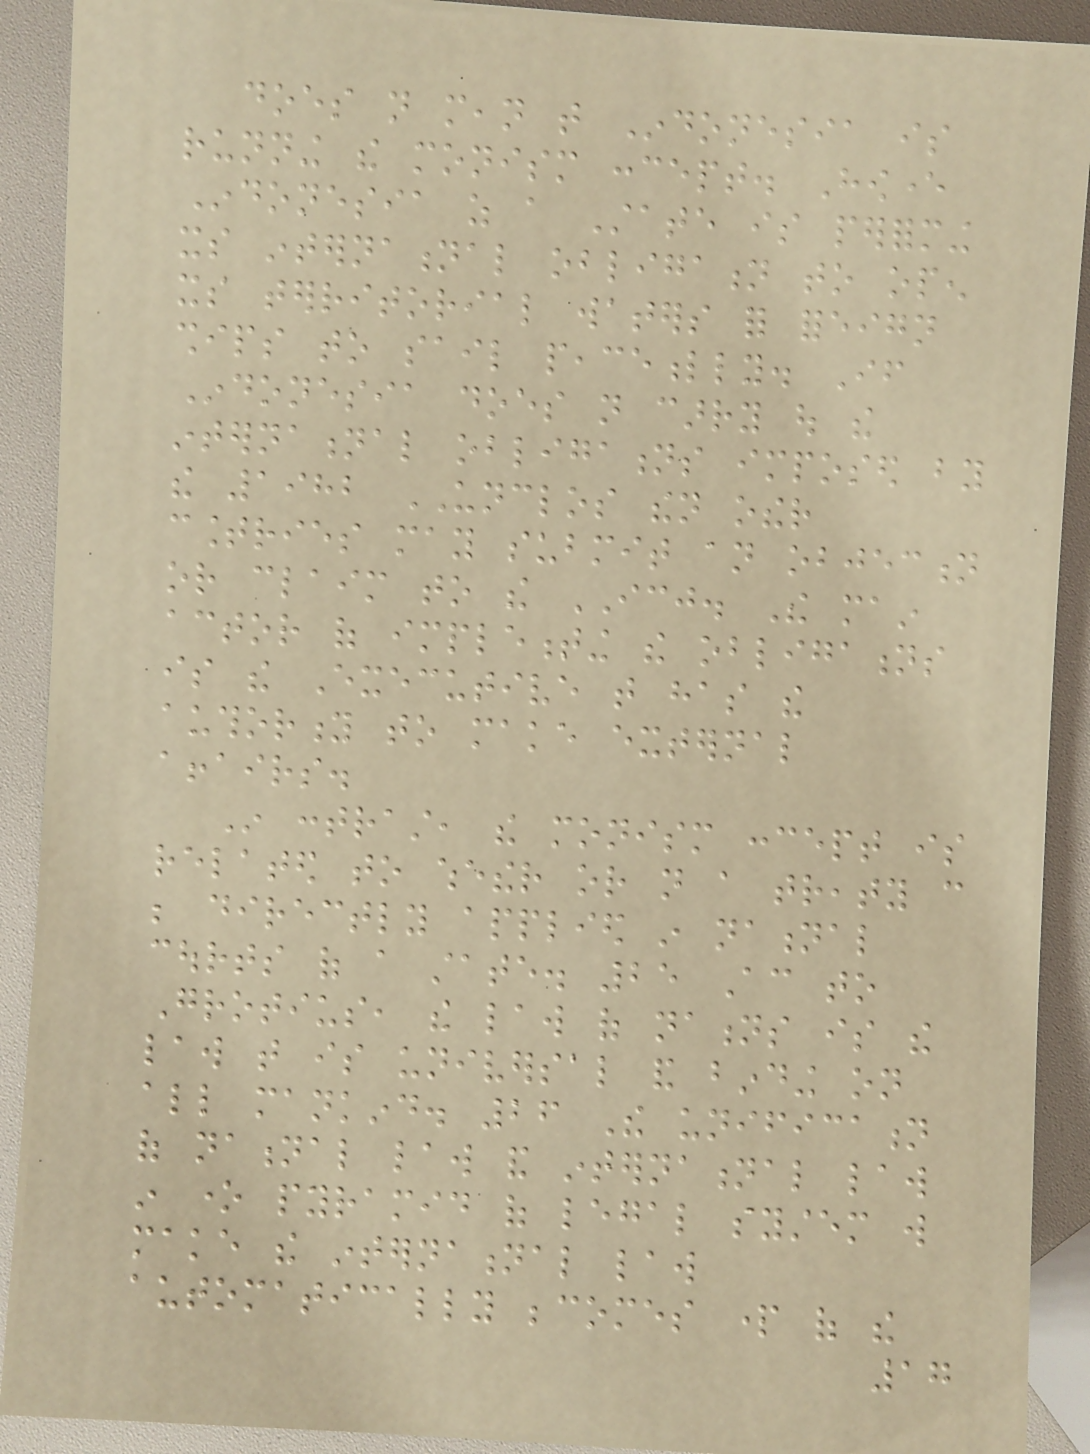does not mean that Indonesia is
running the monism concept. However
Indonesia as a State is performing
its international obligation to open
its territorial waters for foreign
ships to sail peacefully. If
Indonesia does not carry out the
international obligations imposed by
the 1982 UNCLOS then other
countries may submit an objection
or claim to the ICJ. The main
actor of implementing the obligations
is the Executive that has the
authority to make external
affairs.
In contrast, the monism concept is
related to whether or not a treaty can
be directly applied in national
courts of a state. 25 According to
Grotius, the law of nations is the
law that is universal and binding on
all mankind. 26 The unification
of national law and international law
in one pyramid of legal system will
make the international law
automatically becomes part of the
17
